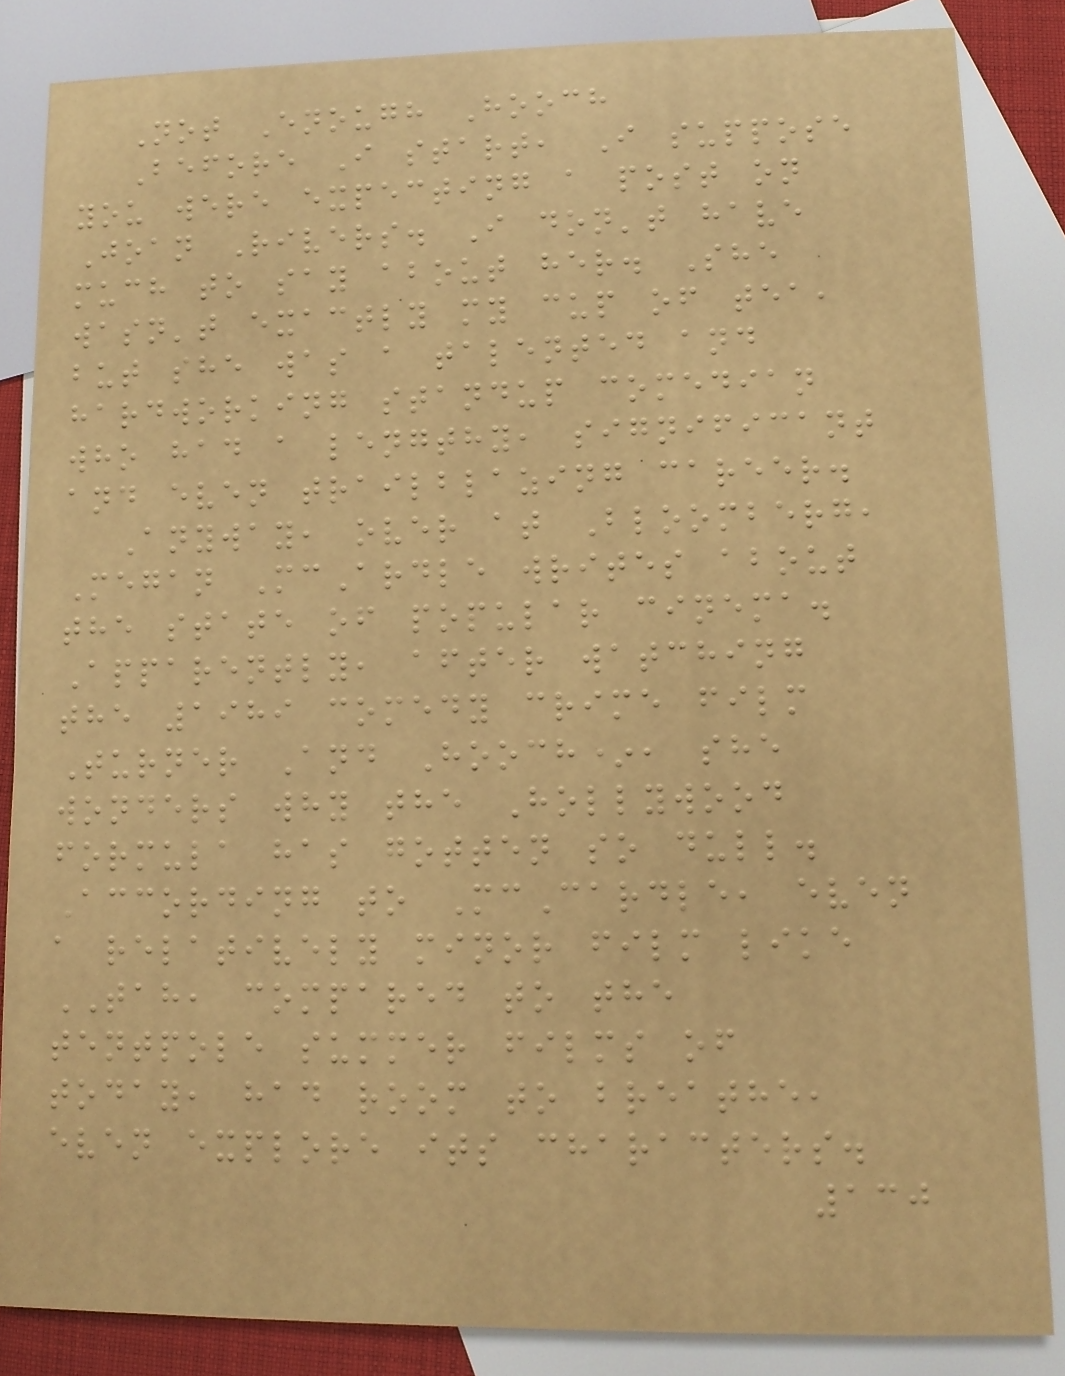Not Enough Hooch
Before I start, I suppose
you were expecting a post on
Joan Rivers. I don't have
much to say about her. She
wasn't exactly my cup of tea,
but she was a talented and
hardworking standup comedian
who had a lengthy, significant
and even trailblazing career.
Anyway, over at Bloomberg,
Megan McArdle writes about
the state of popular cinema.
Apparently, after watching
the 1989 comedy crime film
Turner And Hooch*, she
wonders why the Hollywood
formula has gotten so dull.
According to McCardle, even
a relatively minor film like
TAH, compared to the
tentpole summer films of
today, had room to breathe,
even explore its characters.
130
